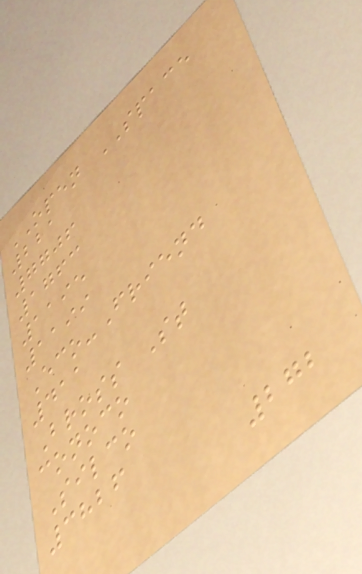OPEN SPACE
221
7706
1763
1195
1199
Eco-Friend
411
Bross St
conoco
Silco
3826
272
